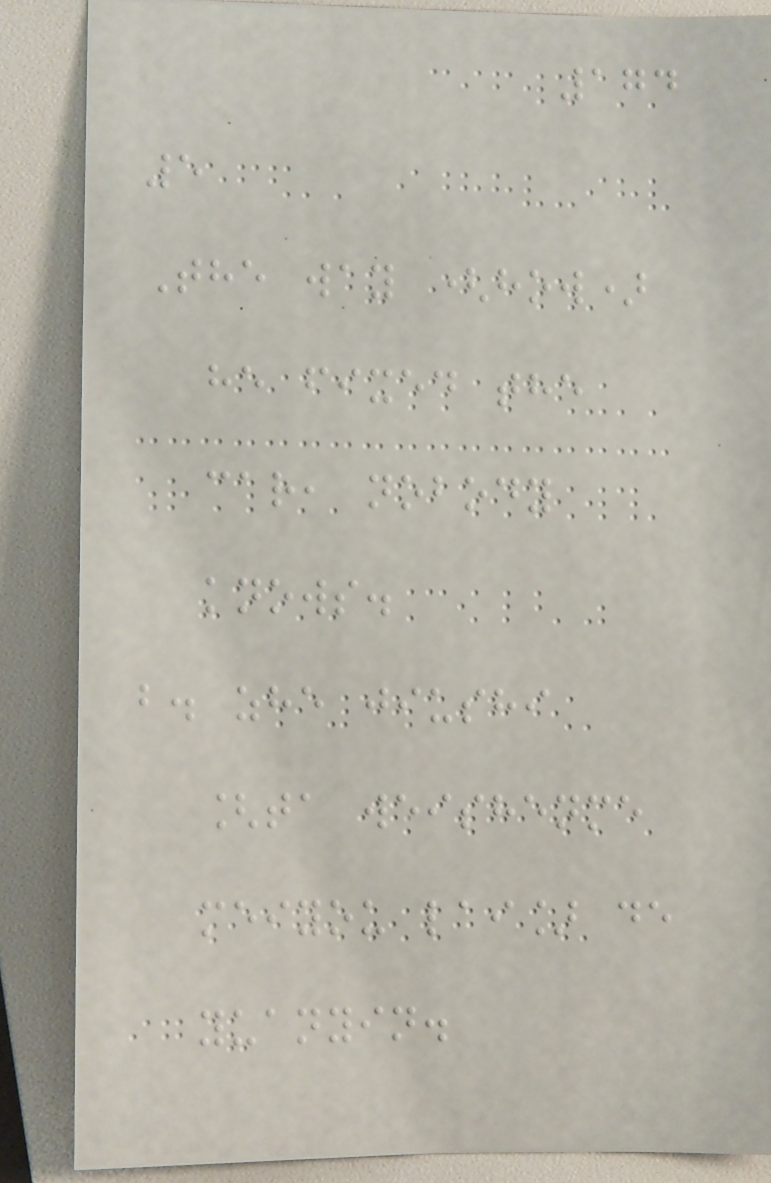174
5
The way (how)
he fixed the
car, nobody
knows.
b. zhe jiushi
[ta weishenme
meiyou lai] de
yuanyin.
